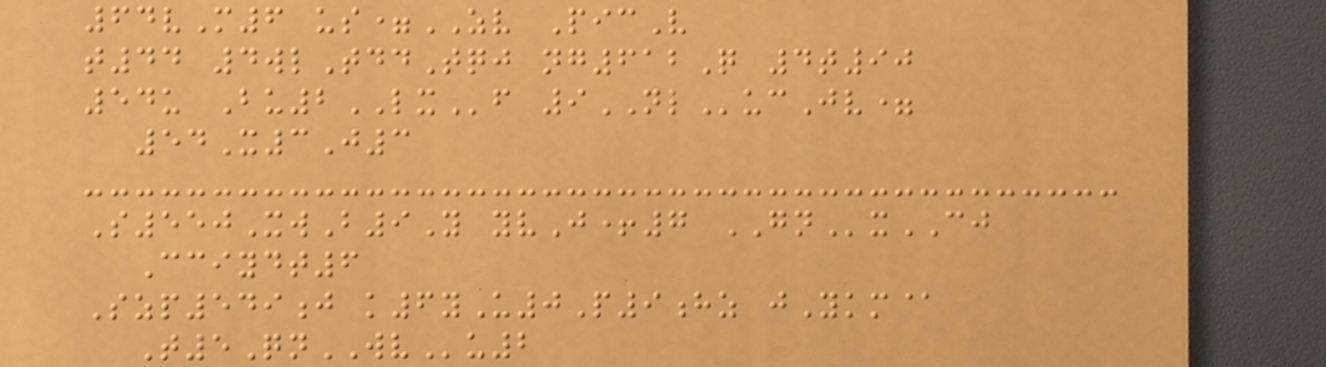64vM6 us=ZV PicV
t44 4wlTddTqj ng612Q 4t90
54u Bu2LXf 9NLucJv=
54X3J3
S550XwB9Y yvJ+7 GNxCJ
Cciydt6
Szp549j k6yU0P9hz jYkm@
T5QnWVu2
